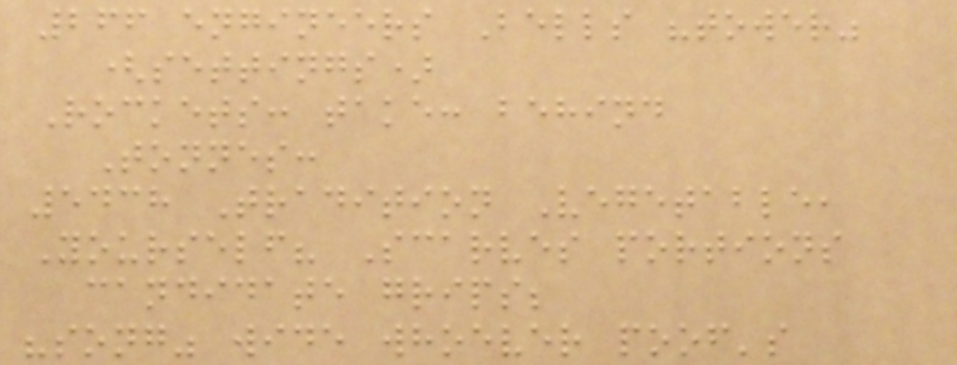266 engineers Bells "tower"
(settings)
Rockets: take: behind
Tonnes:
5438 Tradition Vegetable,
Yourself? Scarves portions
candidate grips;
"song" wide whoever poof's
